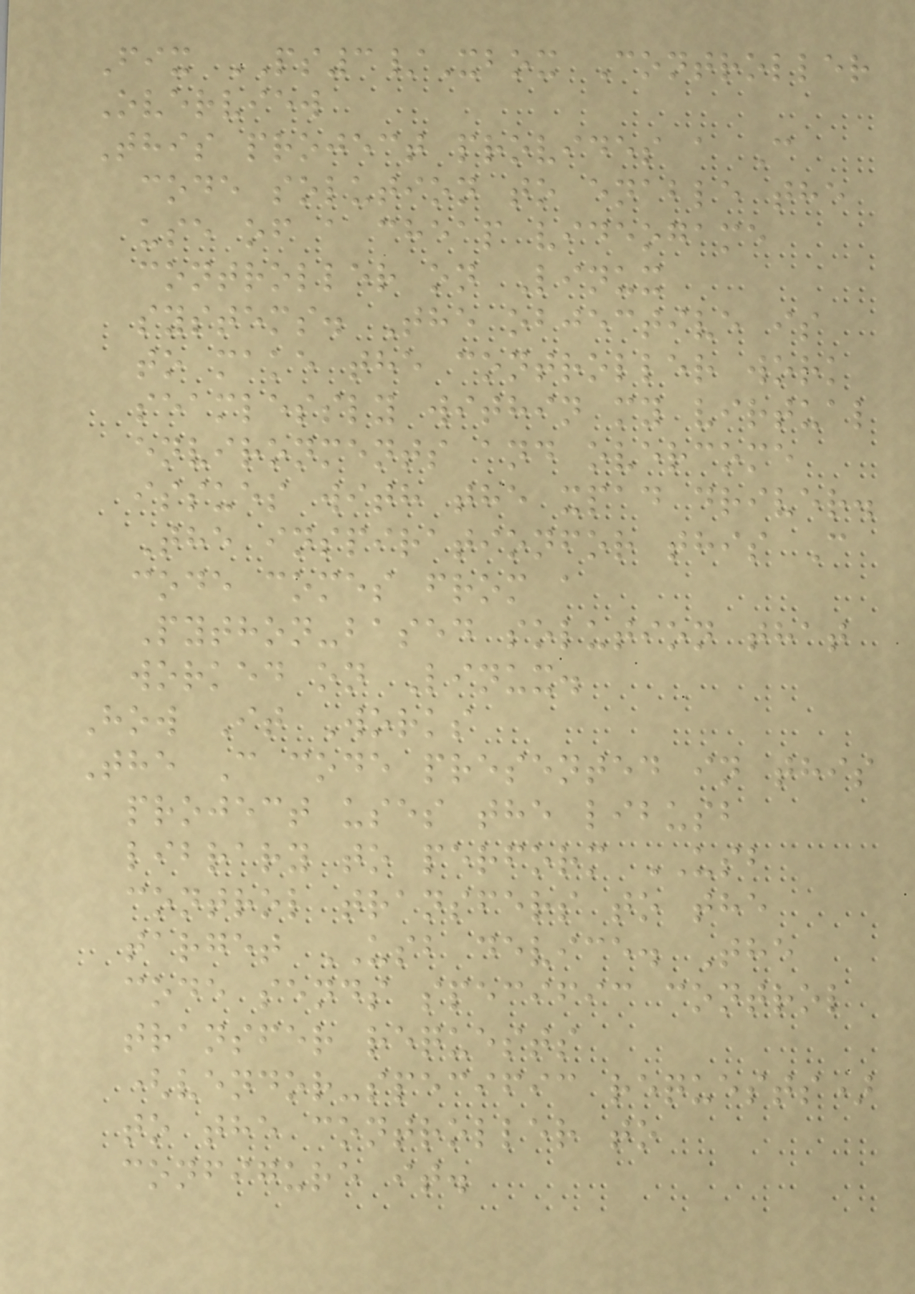Fix PS3/Xbox Controller
Overview
This project provides a C
code solution to enable the
use of a cheap videogame
controller on Linux
systems. The objective is
to make the controller work
seamlessly within my virtual
environments and overcome
issues with the xpad driver.
The inspirationfor this C
code comes from a
Python-based solution that
worked on Linux.
How It Works
The C code presented in this
project uses the libusb
library to perform USB
control transfers to the
target USB device. The
code sends specific control
transfer requests
(vendor-specific requests)
to the controller to
configure it.
